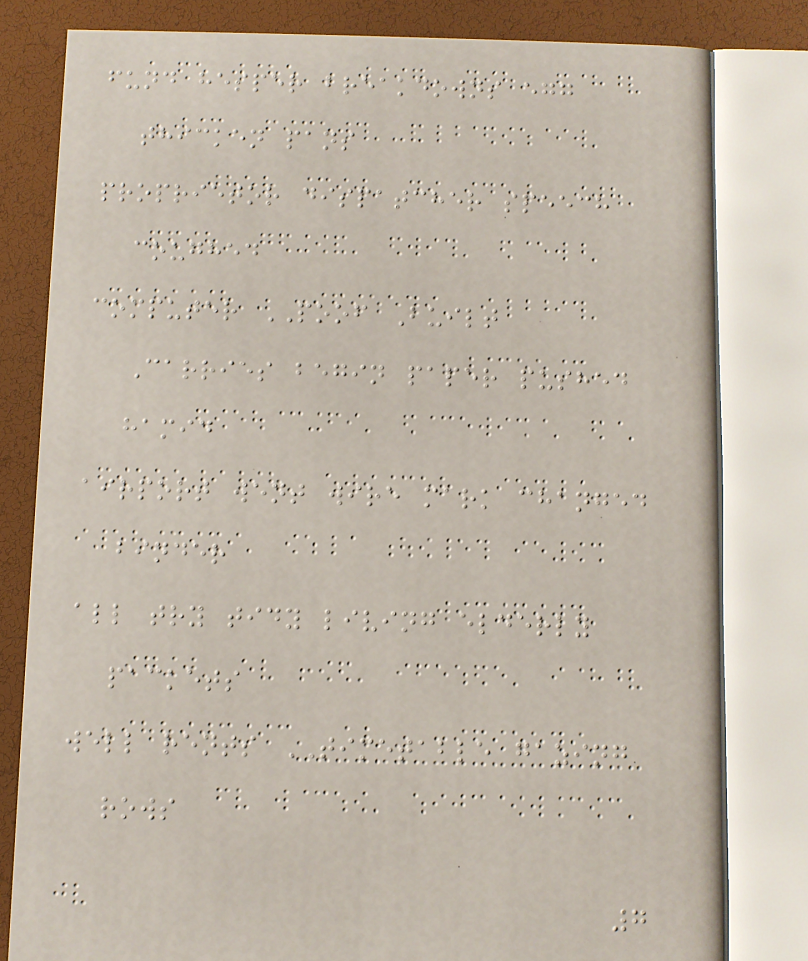fund hesper breakdowns egg
thicken pans
proprietor dispatcher speech
coughed
computer POOF Built
Carries begin paper pushed
hamid
airport went wire mark changed
binder
all try tidy living elderly
packets
well rents TIMETABLE gazing
rows
7
